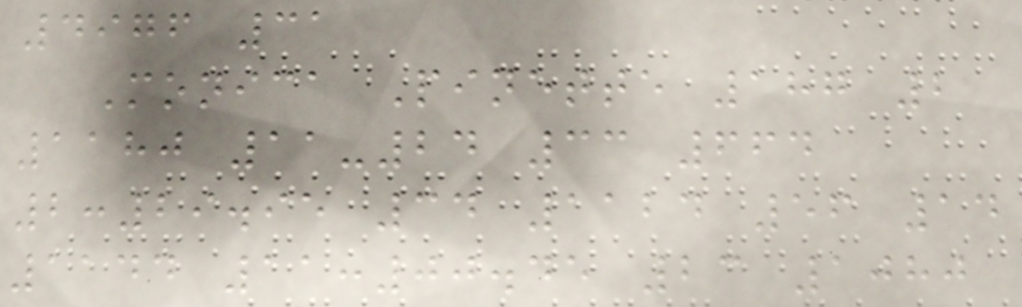4976 31
Monica Pinette 187 2
1180 11-24 33 664
2:29.95 34 1124 56 14
1144 11:00.45 23 1080
